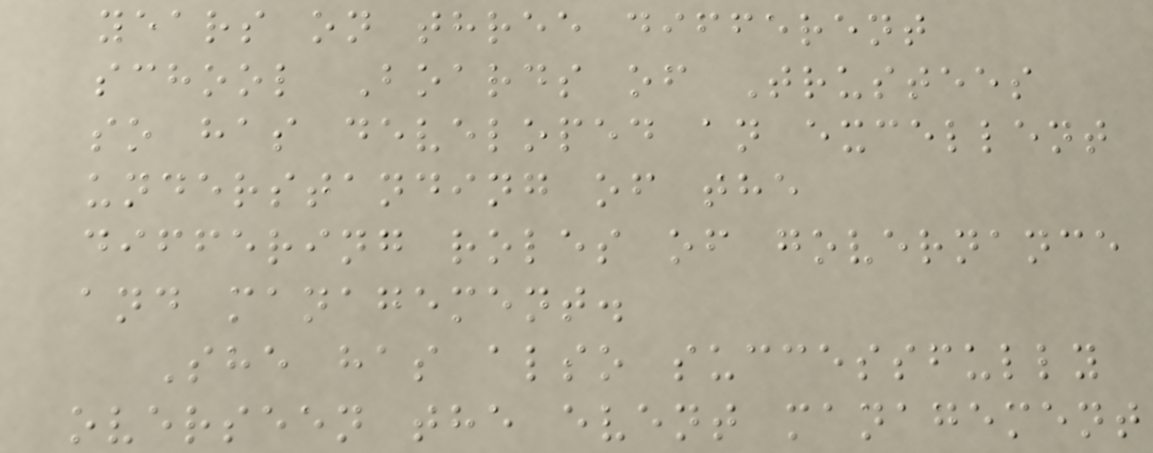years on three different
school Boards of Trustees
so has developed an excellent
understanding of the
differing roles of governance
and management.
She has also successfully
overseen the event management
